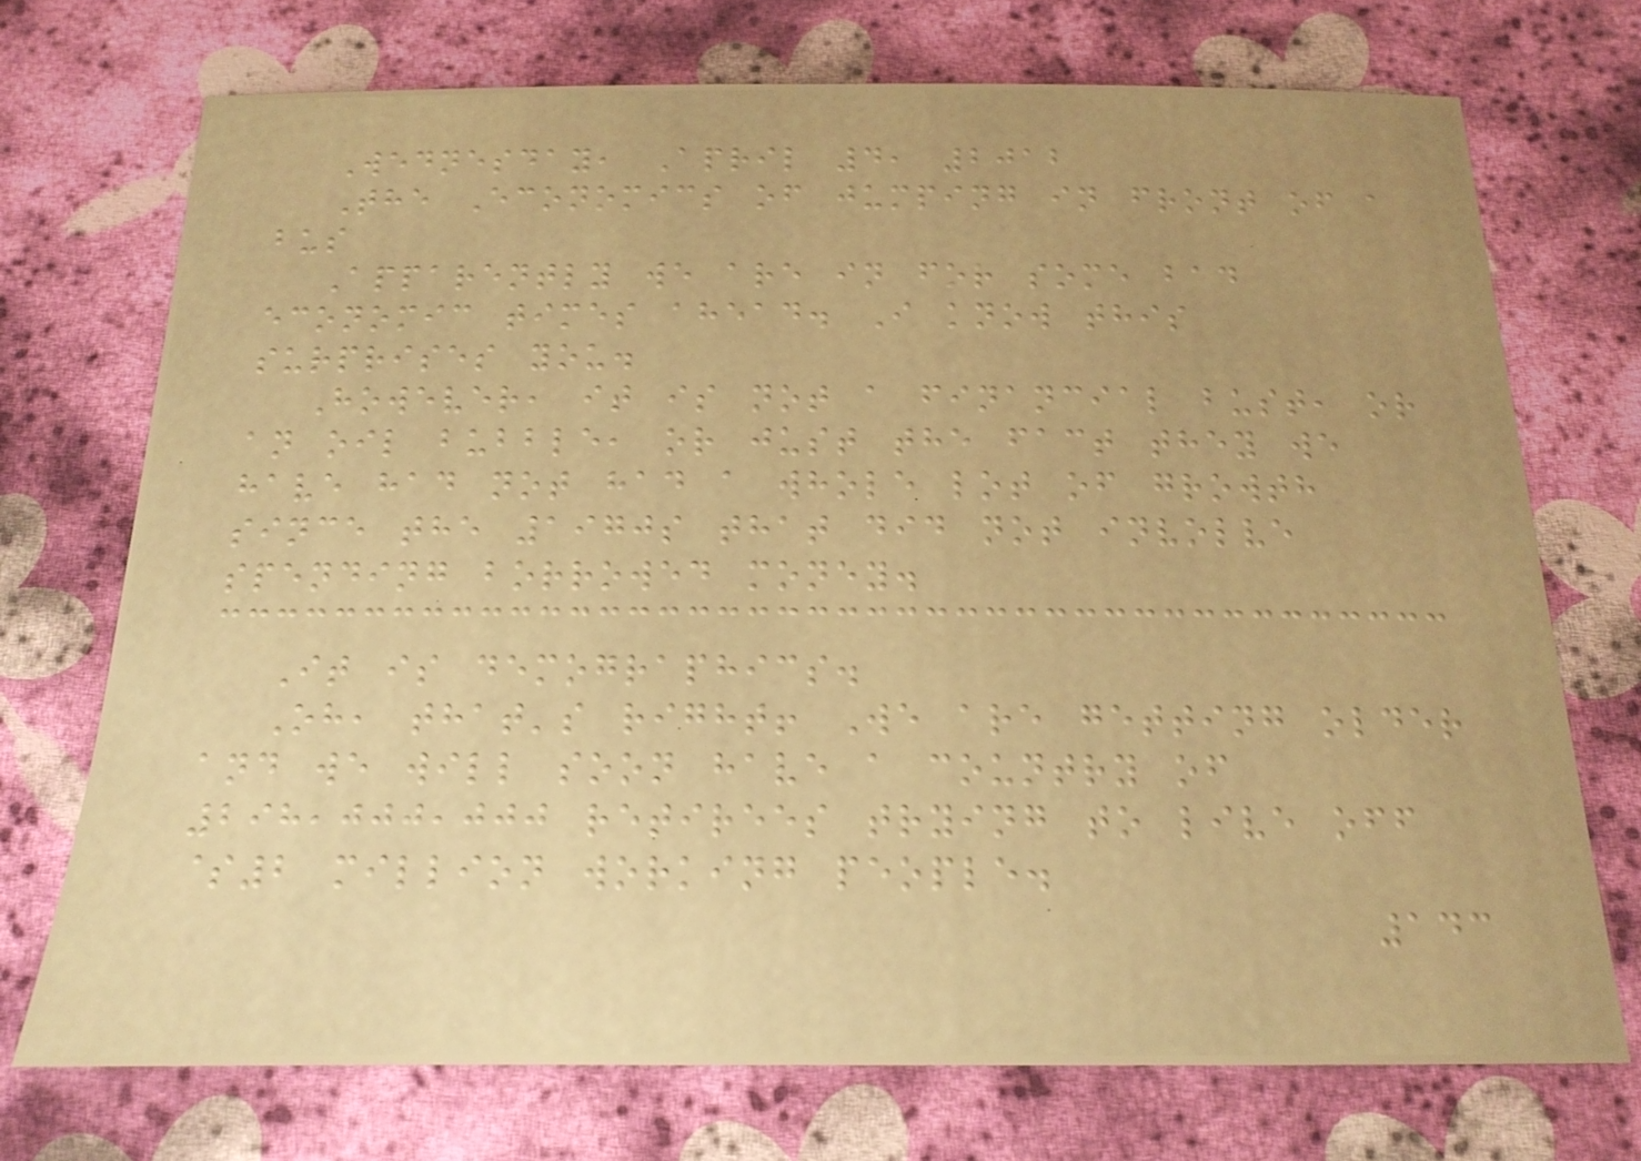Wednesday, April 4, 2012
The Economics of jumping in front of a
bus
Apparently we are in for some bad
economic times ahead. I know this
surprises you.
However, it is not a financial bust, or
an oil bubble, or just the fact they we
have had not had a whole lot of growth
since the 1970s that did not involve
spending borrowed money.
It is demographics.
Oh, that's right! We are getting older
and we will soon have a country of
298,000,000 retirees trying to live off
$2 million working people.
143
